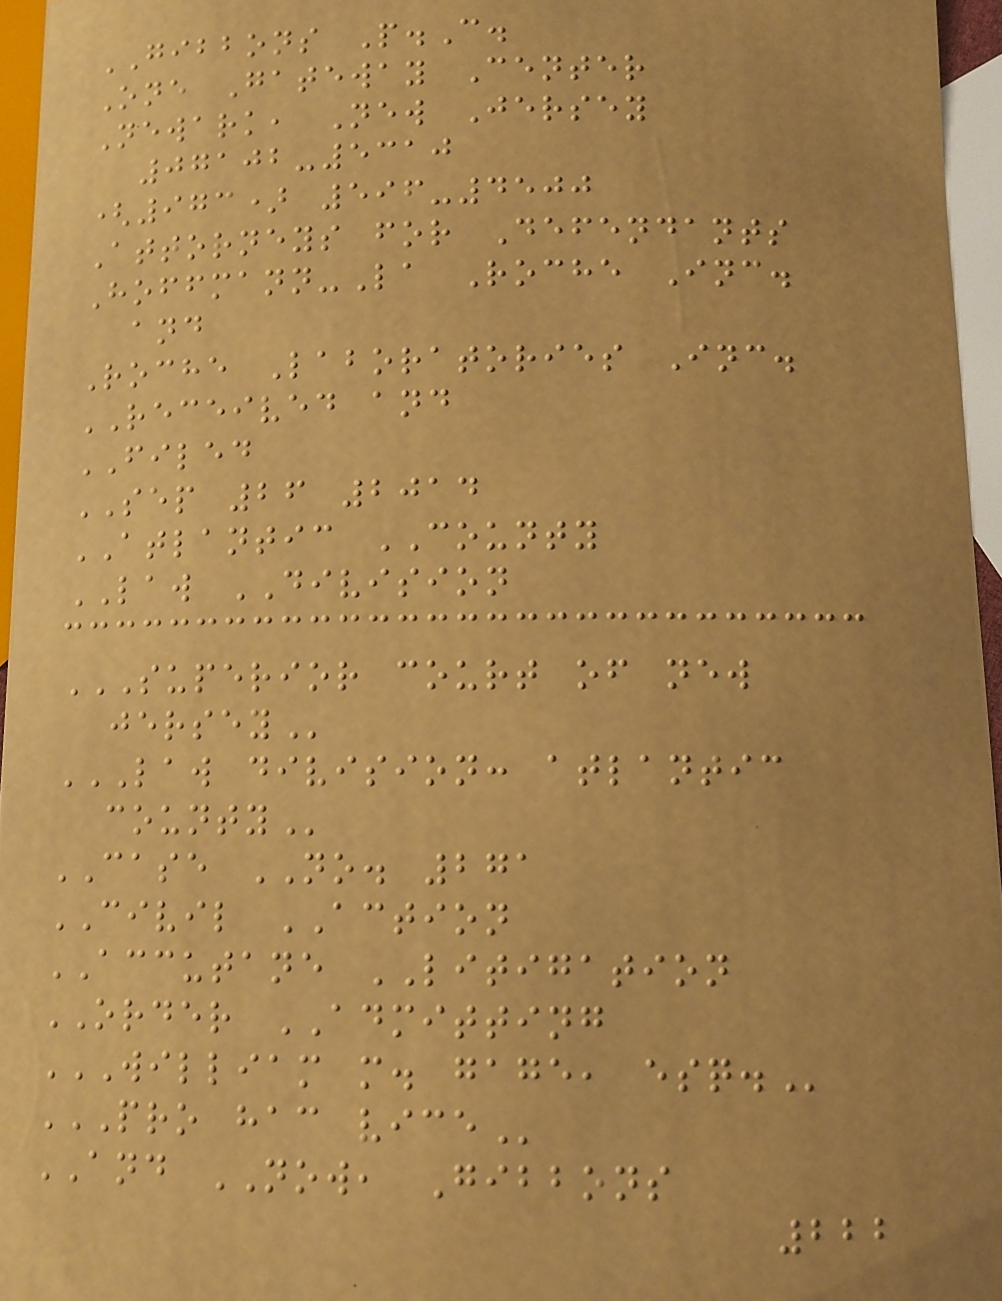GIBBONS P.C.
One Gateway Center
Newark, New Jersey
07102-5310
(973) 596-4500
Attorneys for Defendants
Hoffmann-La Roche Inc.
and
Roche Laboratories Inc.
RECEIVED and
FILED
SEP 26 2014
ATLANTIC COUNTY
LAW DIVISION
SUPERIOR COURT OF NEW
JERSEY
LAW DIVISION: ATLANTIC
COUNTY
CASE NO. 271
CIVIL ACTION
ACCUTANE LITIGATION
ORDER ADMITTING
WILLIAM M. GAGE, ESQ.
PRO HAC VICE
AND NOW, Gibbons
222
